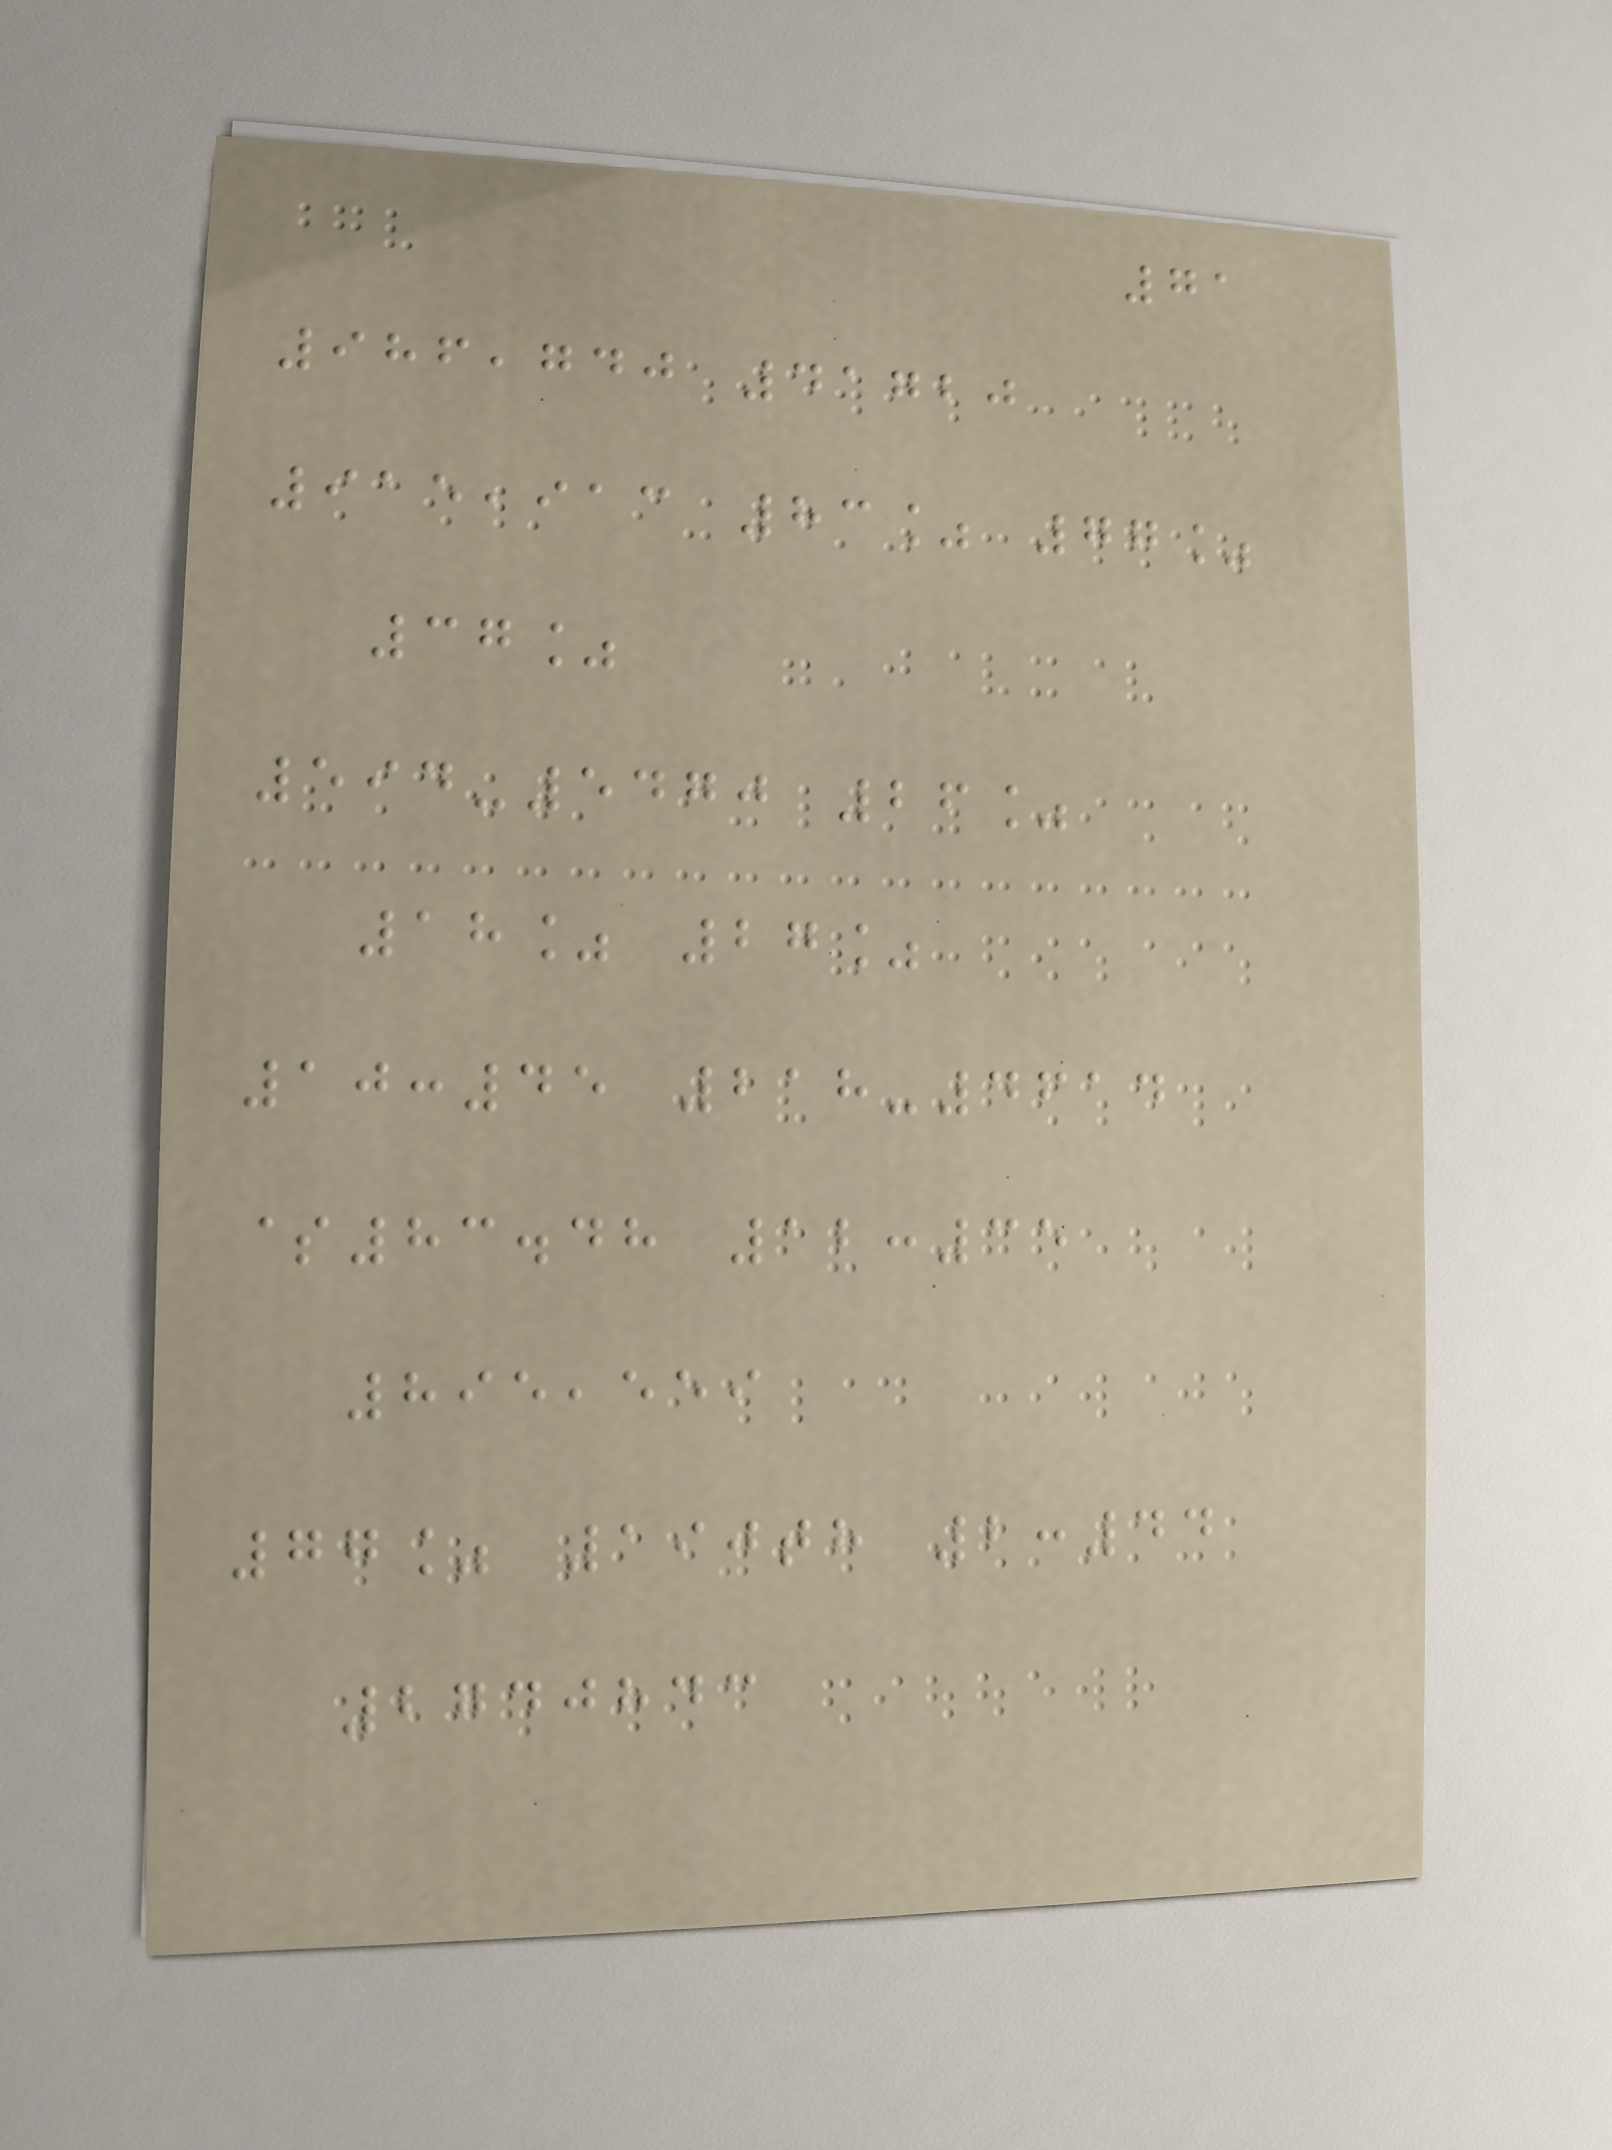71
986,740 41720
915,913 83% 77%
37%
594-5470 26%
18% 27%
10:45 218-4614
$83.48 12:35
895,559
77% 190th 2:44
2740843
